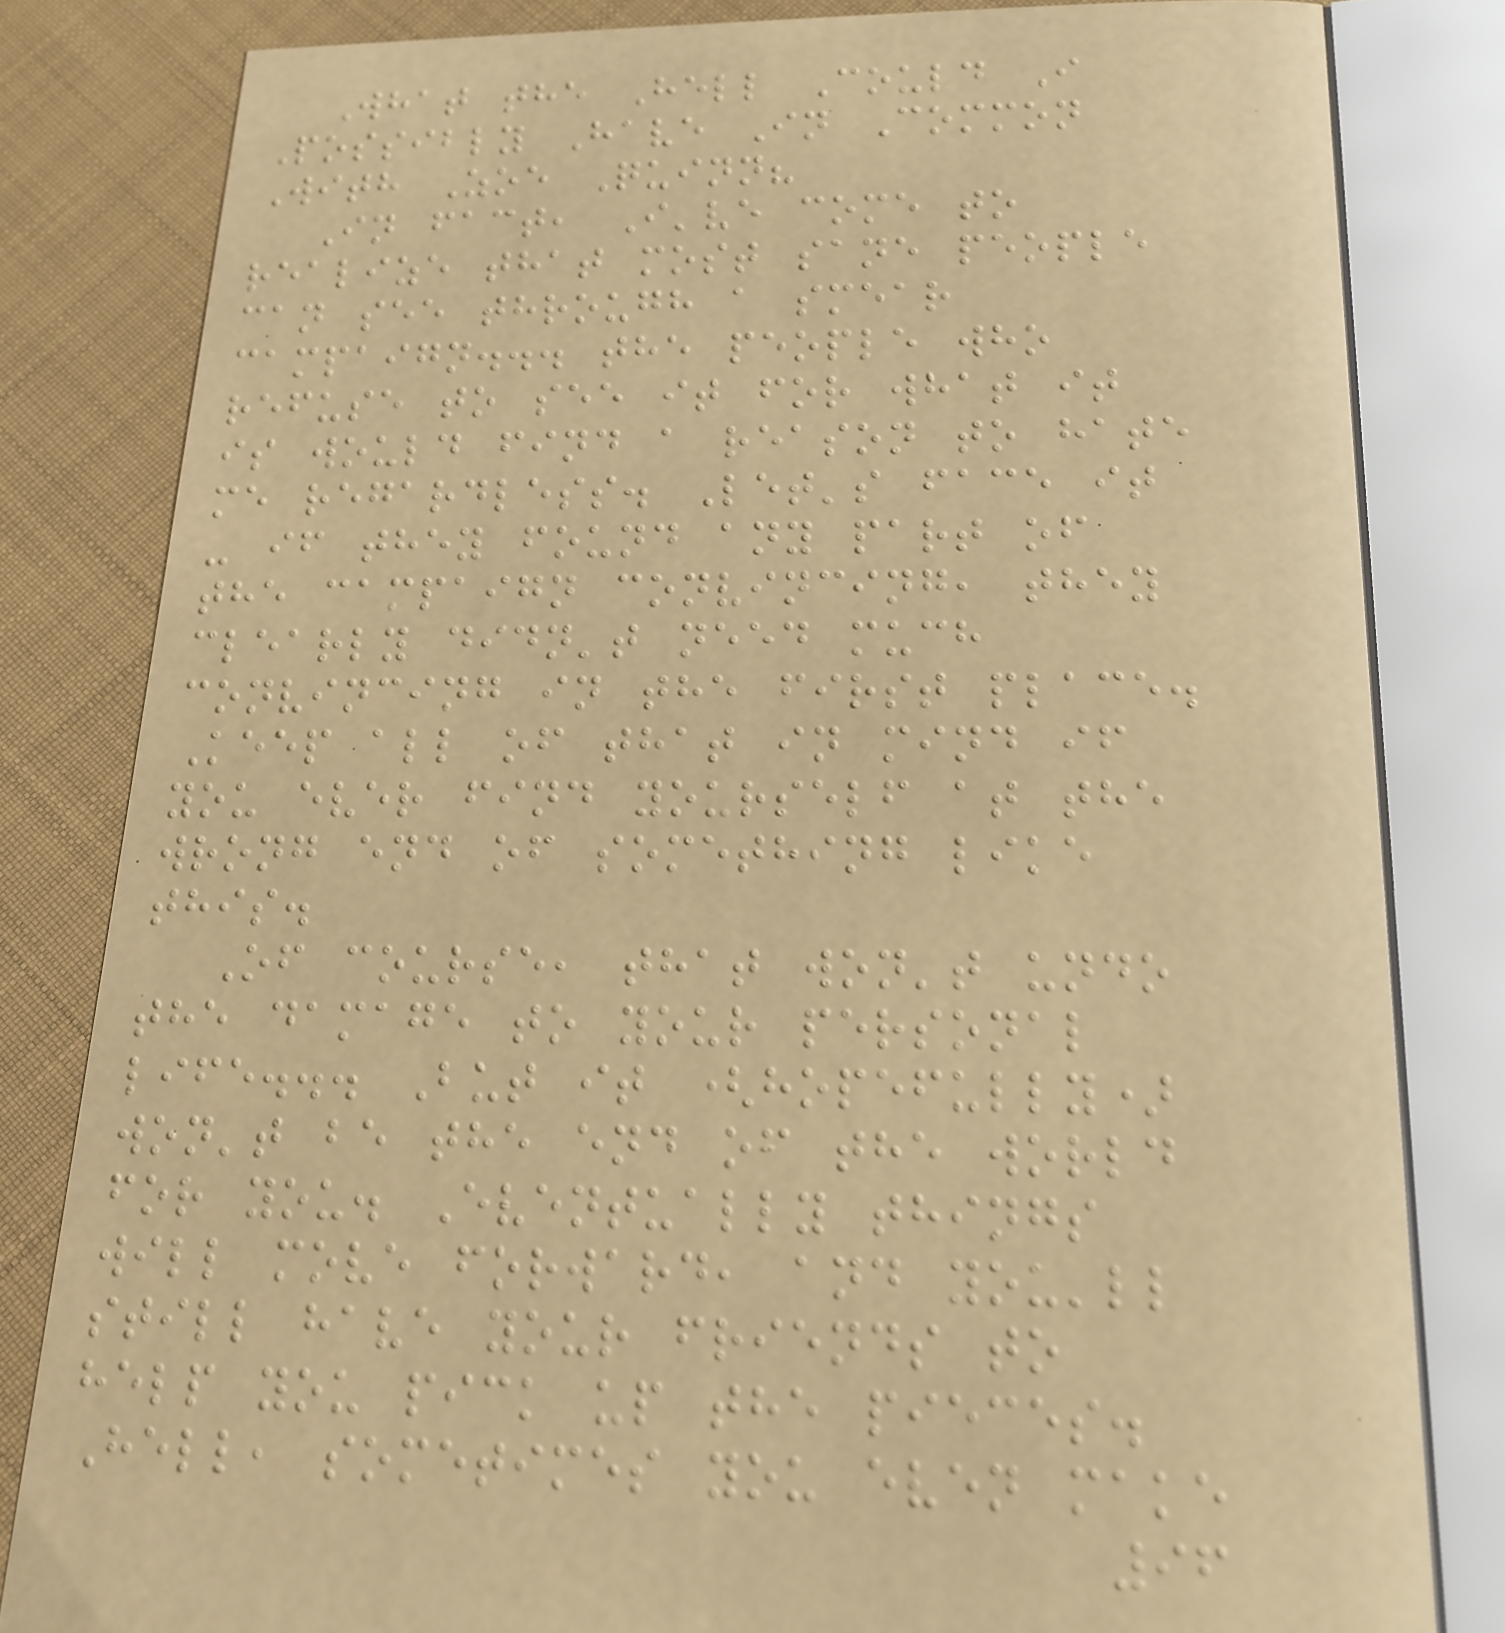What the Hell Could I
Possibly Have In Common
With Zoe Quinn?
In fact, I've come to
realize that most sane people
can see through a smear
campaign... the people who
refuse to see it for what it
is would find a reason to hate
me regardless. Let's face it
- if they found any part of
the campaign convincing, they
clearly didn't need much
convincing in the first place.
Keep all of that in mind if
you ever find yourself at the
wrong end of something like
this.
Of course, that won't undo
the damage to your personal
life... But it (hopefully)
won't be the end of the world
for you. Eventually things
will move forward, and you'll
still have your friends to
help you pick up the pieces.
Hell, sometimes you even make
96
